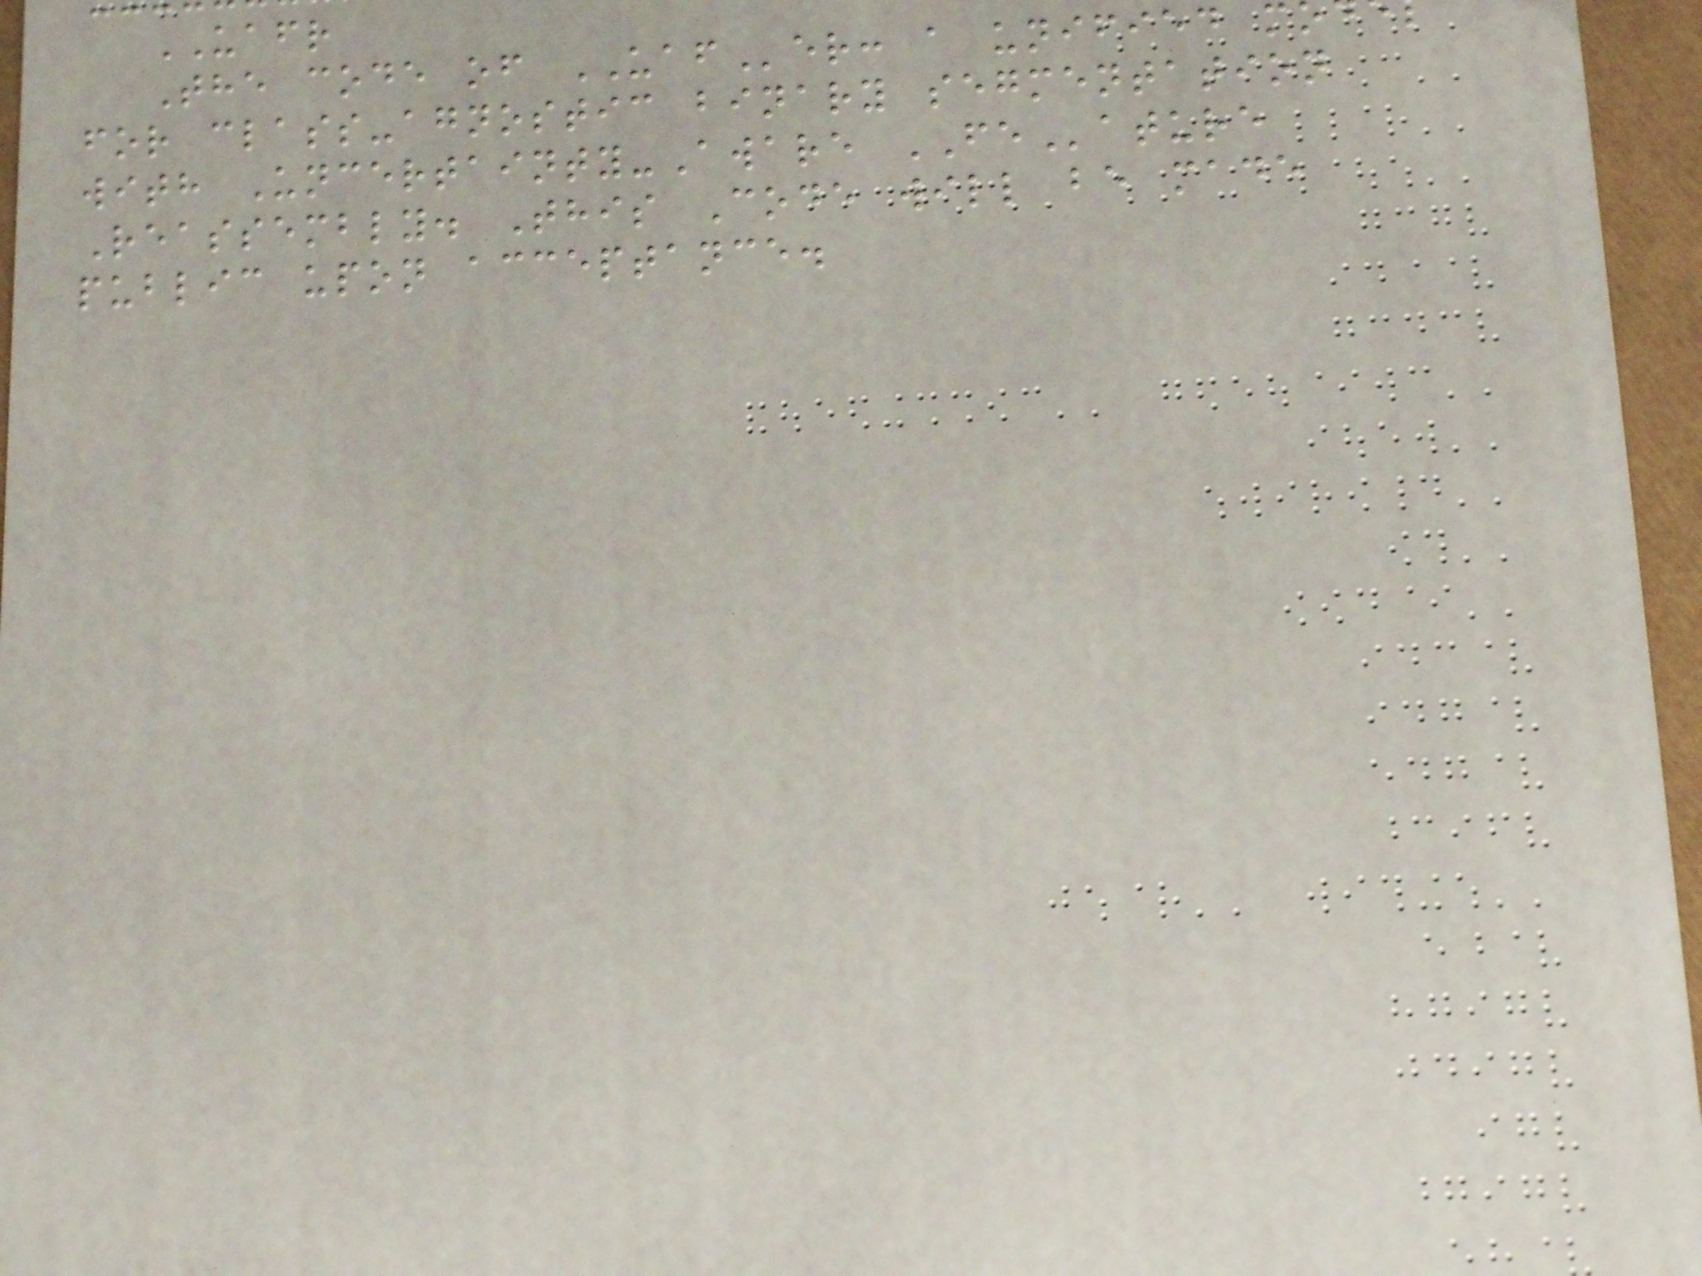UAFR
The code of UAFer: a unified m
for class-agnostic binary segmentation
with Uncertainty-Aware FEature
Reassembly. This Code will be made
public upon acceptance.
